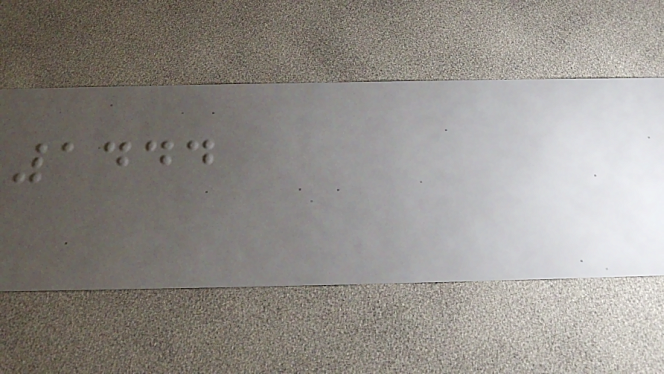1444
